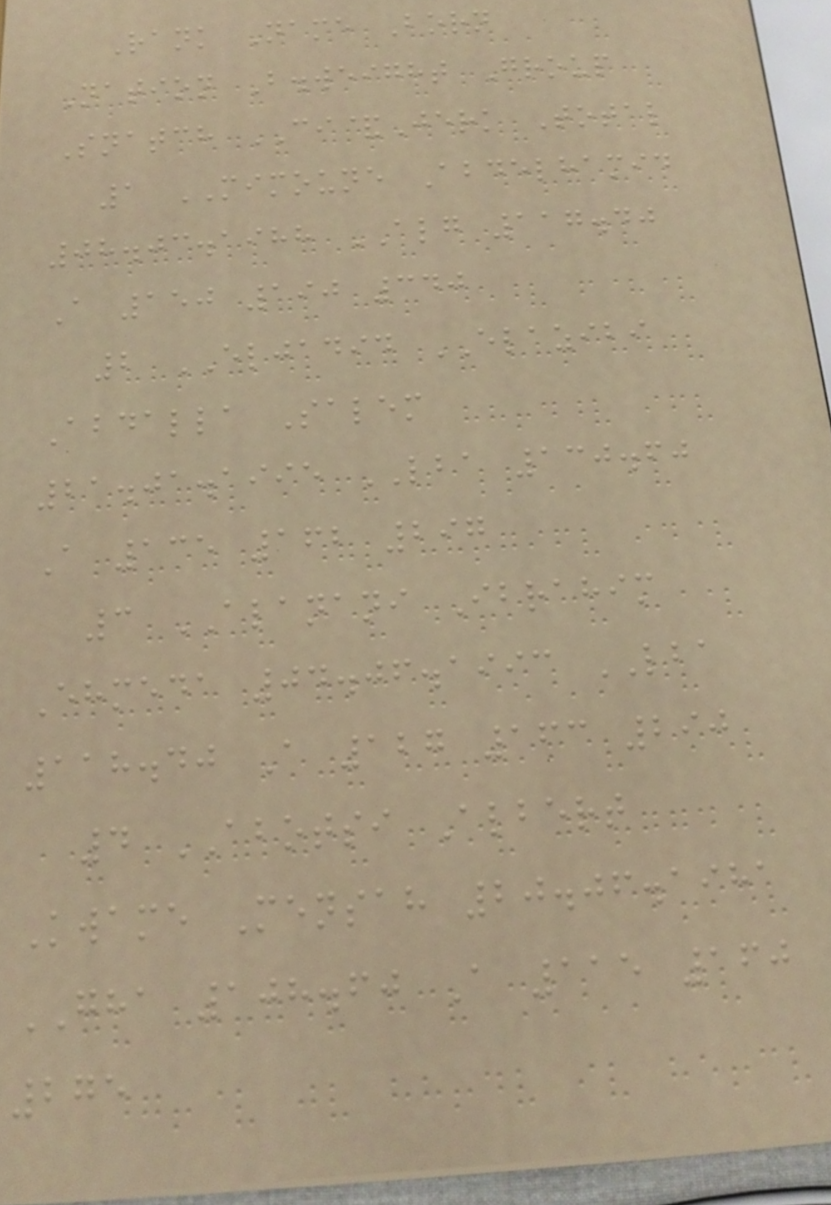Rank Name Born
Nation B.weight Group
Snatch CI&Jerk Total
1 MIMOUNE Abdelhamid
08.03.1988 ALG 117.40
A 150 190 340
2 ELJADID ELAZIBI
Abdalla Salem
21.01.1995 LBA 130.60
A 135 162 297
3 ALANANI Ibrahim
Ehmeda 04.06.1993 LBA
118.40 A 127 163 290
4 ABOTSI Albert
Kwame Mensah 20.06.1981
GHA 108.60 A 115 160
275
